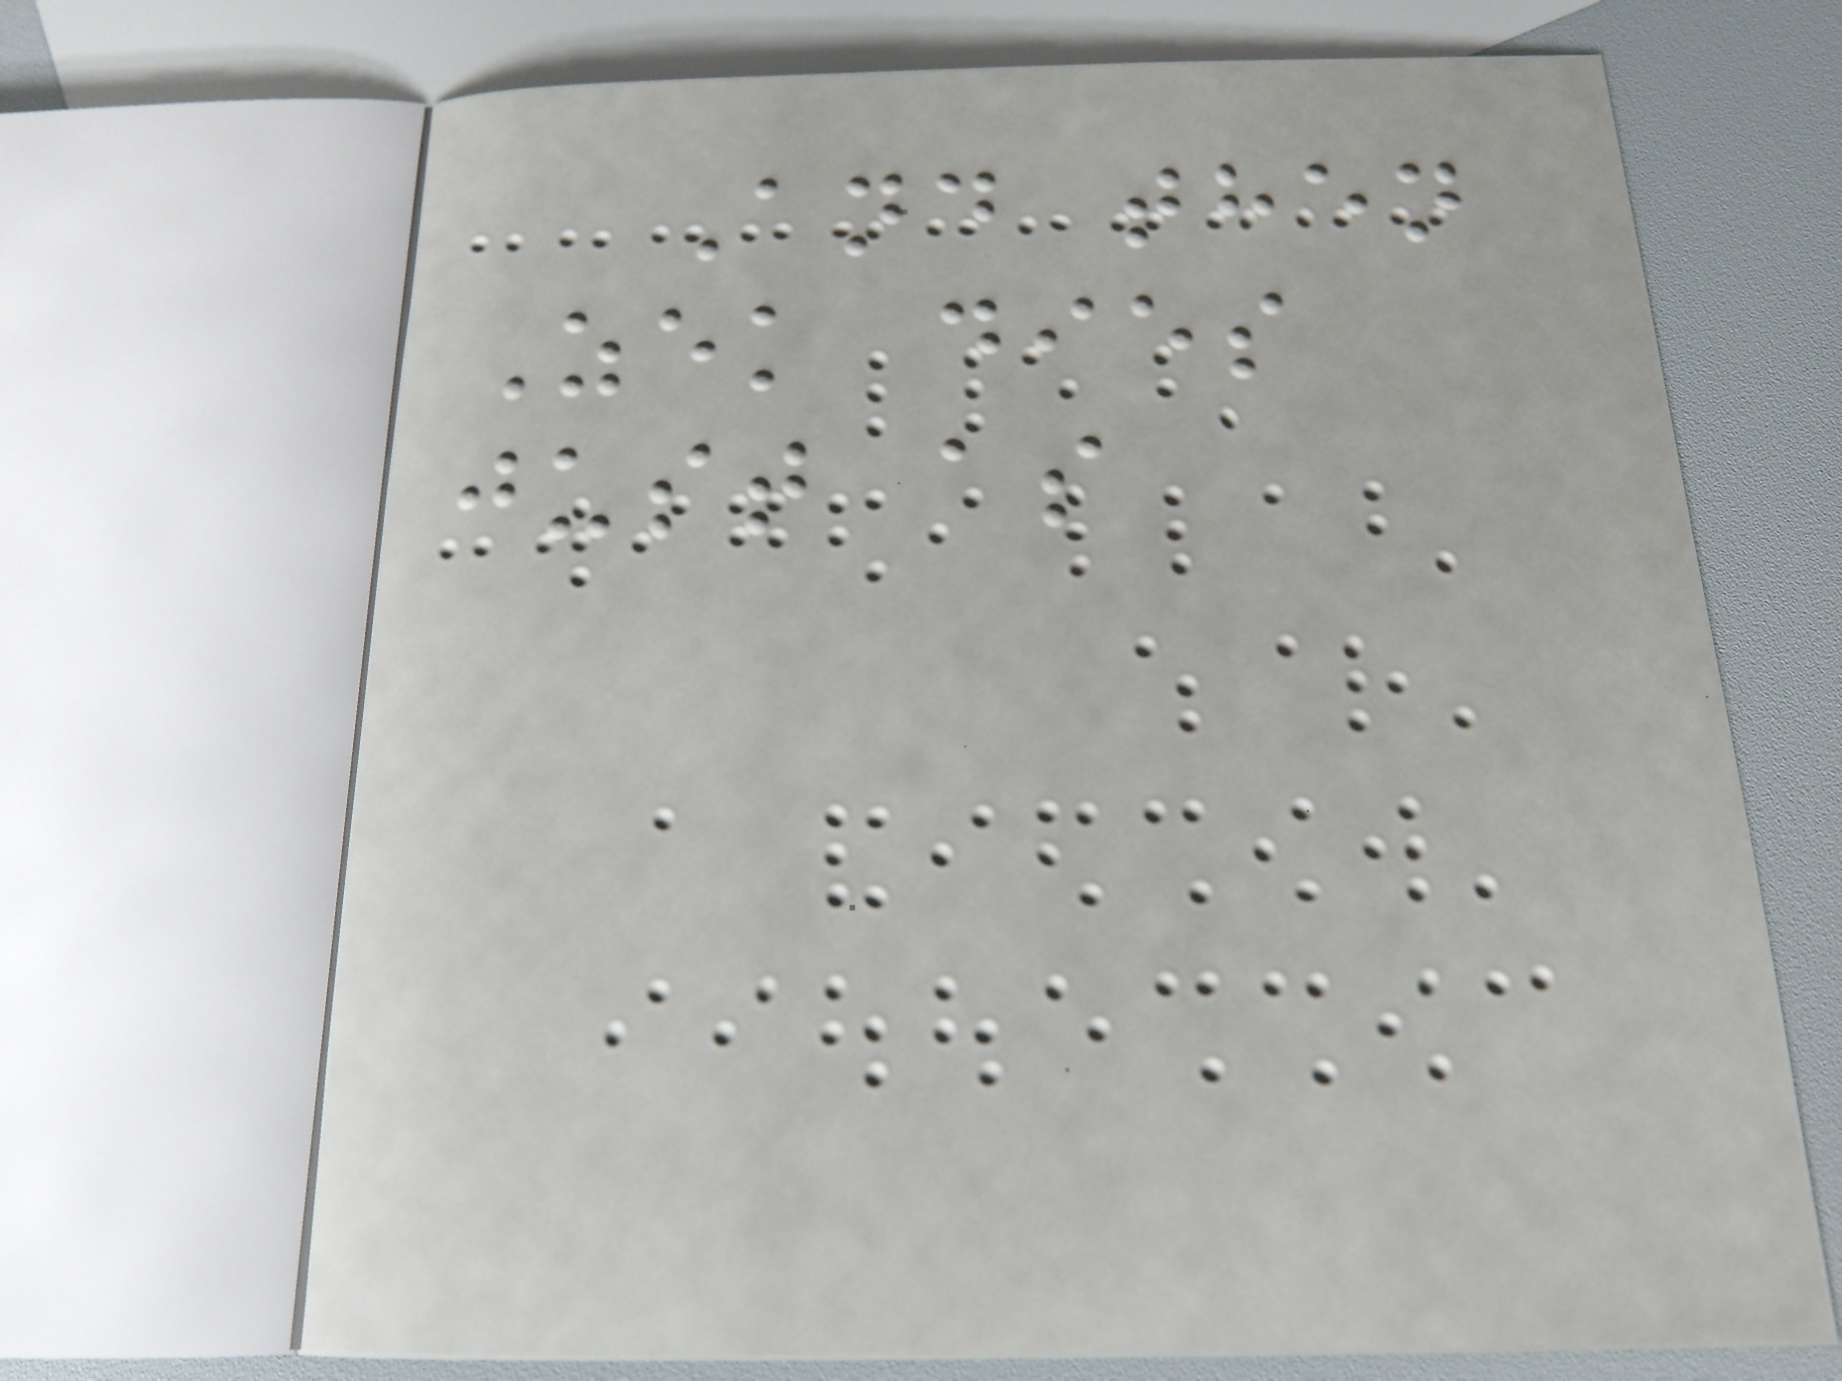And then
Zek dies
just as
